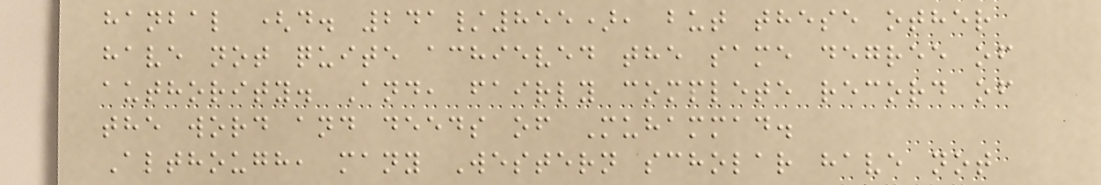hanbal (d. 241/855), but these other
have not quite achieved the same degree of
authority. And, fairly complete record of
the word and deeds of Muhammad.
Although, many Western scholar have not
